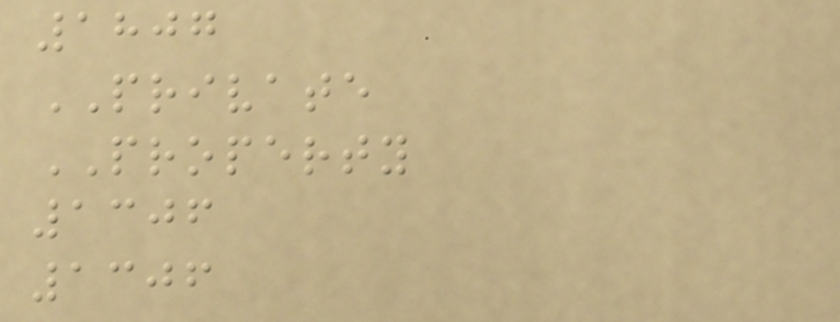1807
PRIVATE
PROPERTY
1306
1306
